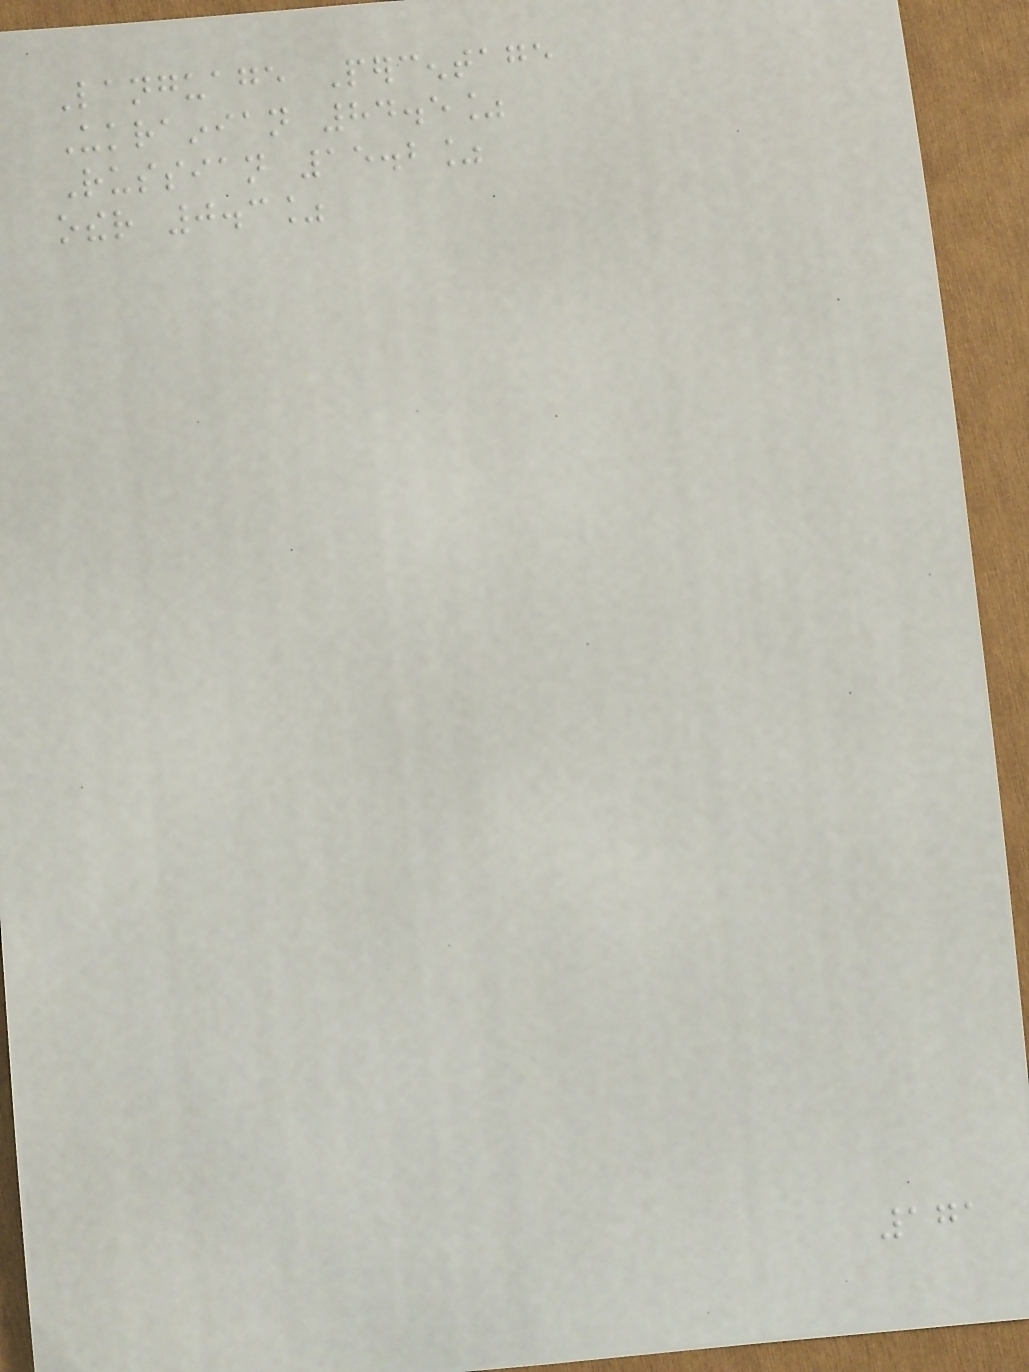Language Percentage
Ukrainian 84.5%
Russian 15.2%
other 0.3%
171
